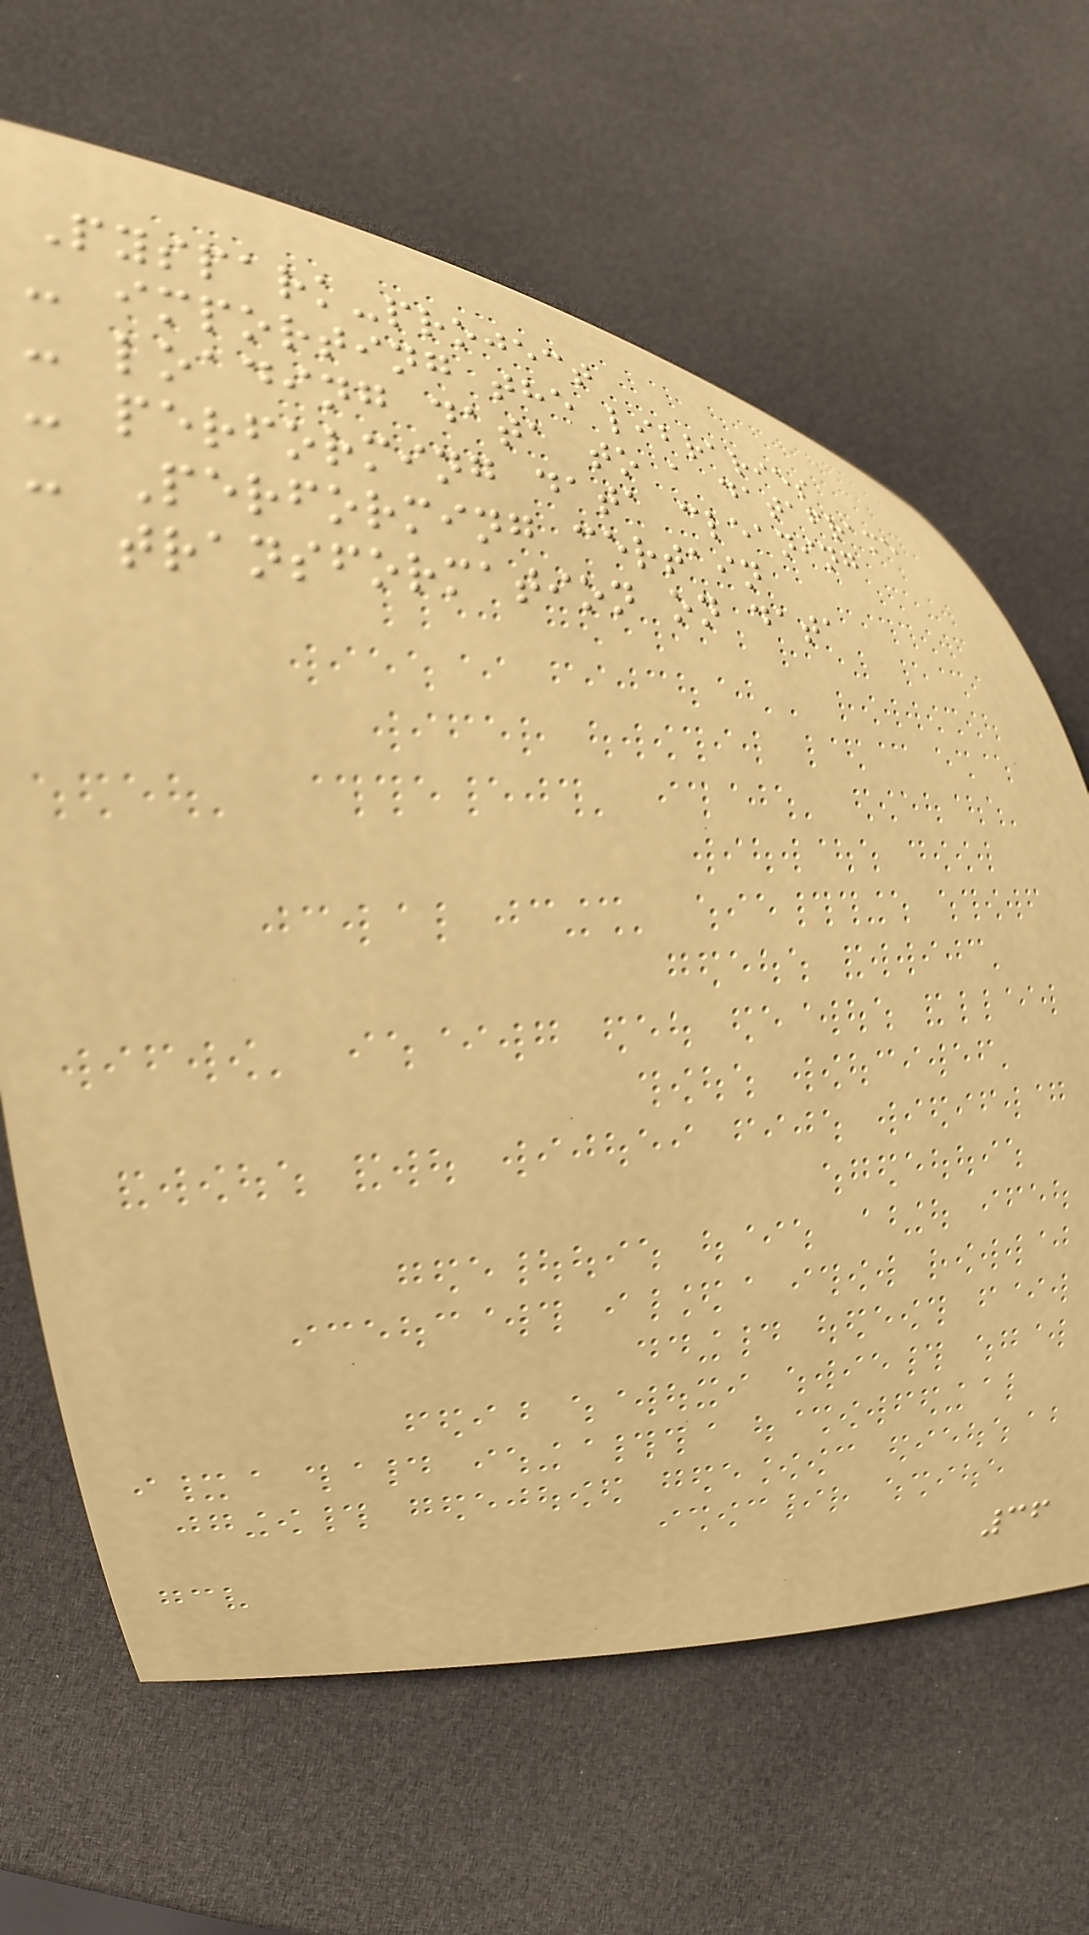Pyspark-project
- importing the libraries
- loading data to a dataframe
- performing data cleaning
- Performing certain
transformation on data
36
